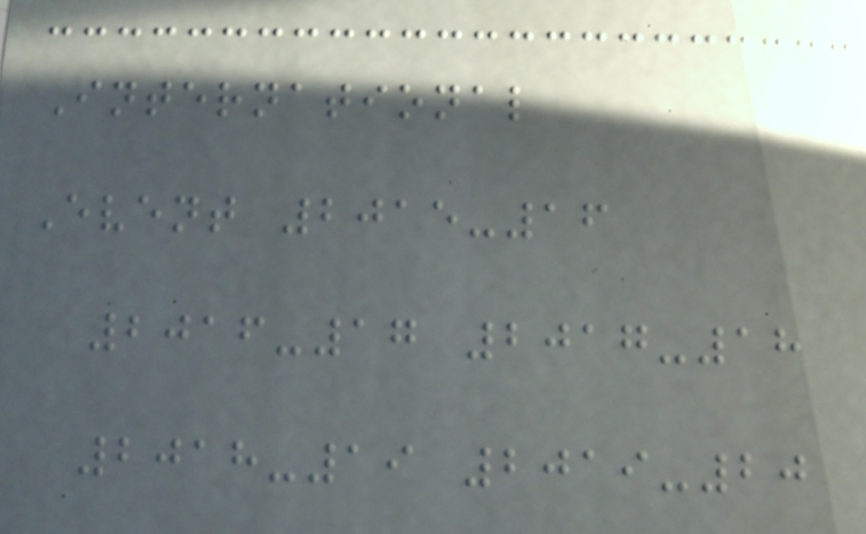International
Event 2015-16
2016-17 2017-18
2018-19 2019-20
